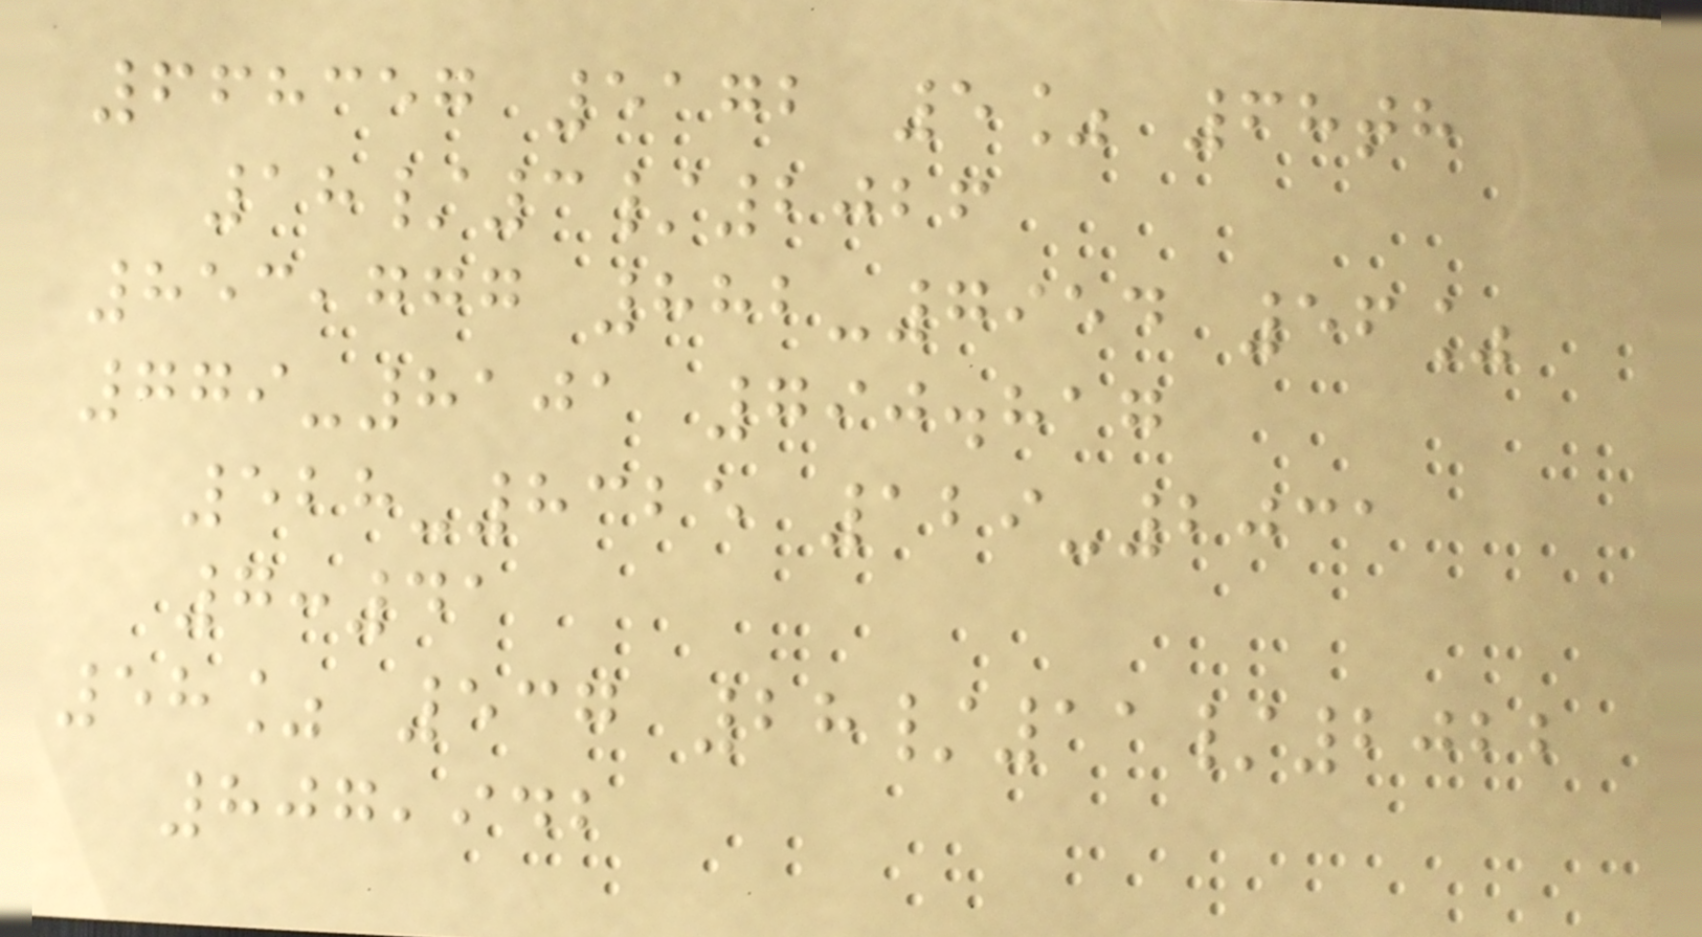668357 5172 5% 68th
18/3/2026
853,777 882-7954 56%
779-8101 790.817
528-8325 129-2031
7:41
58% 537 28/11/2022
807,942
